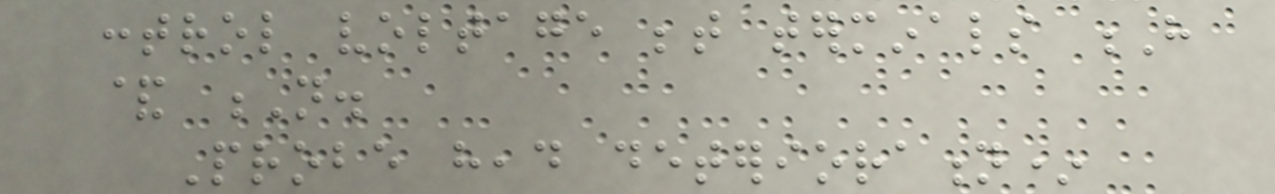control voltage between terminals H
& N.
Probe head deterioration*
